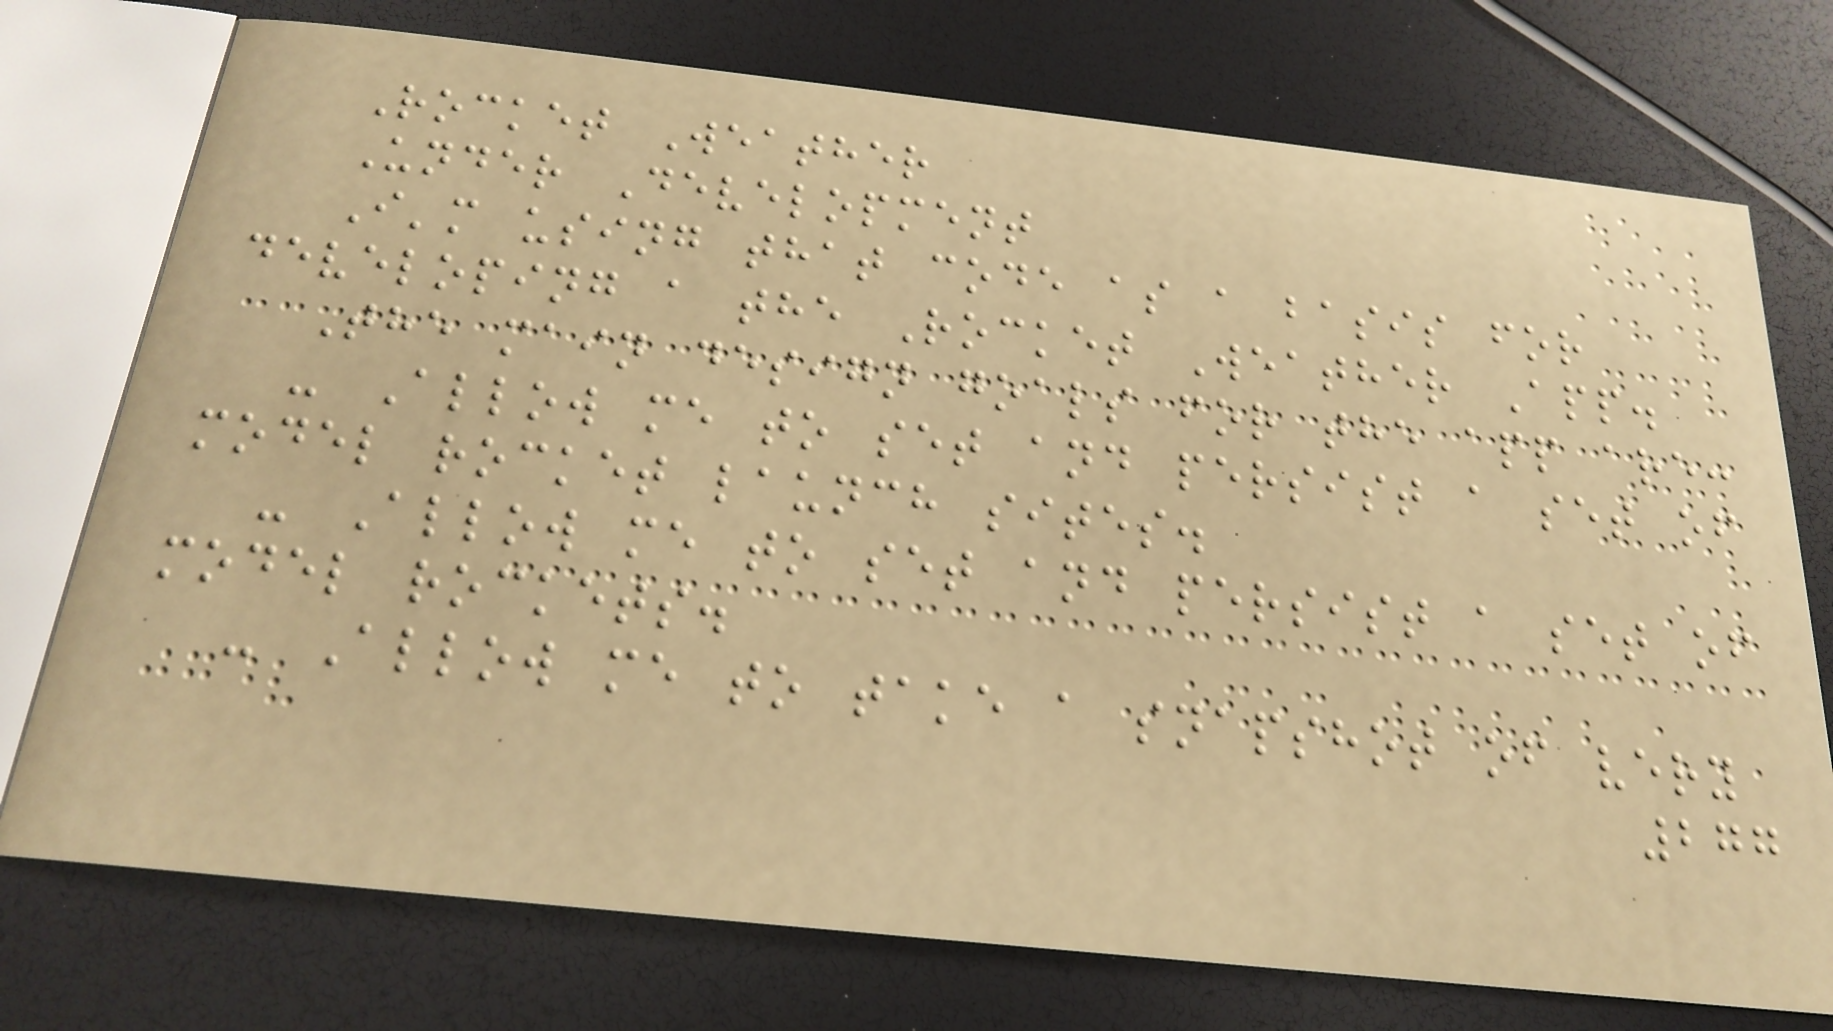Rocket Weather
Under Development
I'm using that code as a basis for
developing a the Rocket Weather App.
The main design goals for the app are:
- Allow me to set and persist a set of
model rocket launch sites.
- Allow me to set and persist a set of
model rockets.
- Allow me to take a snapshot of very
277
